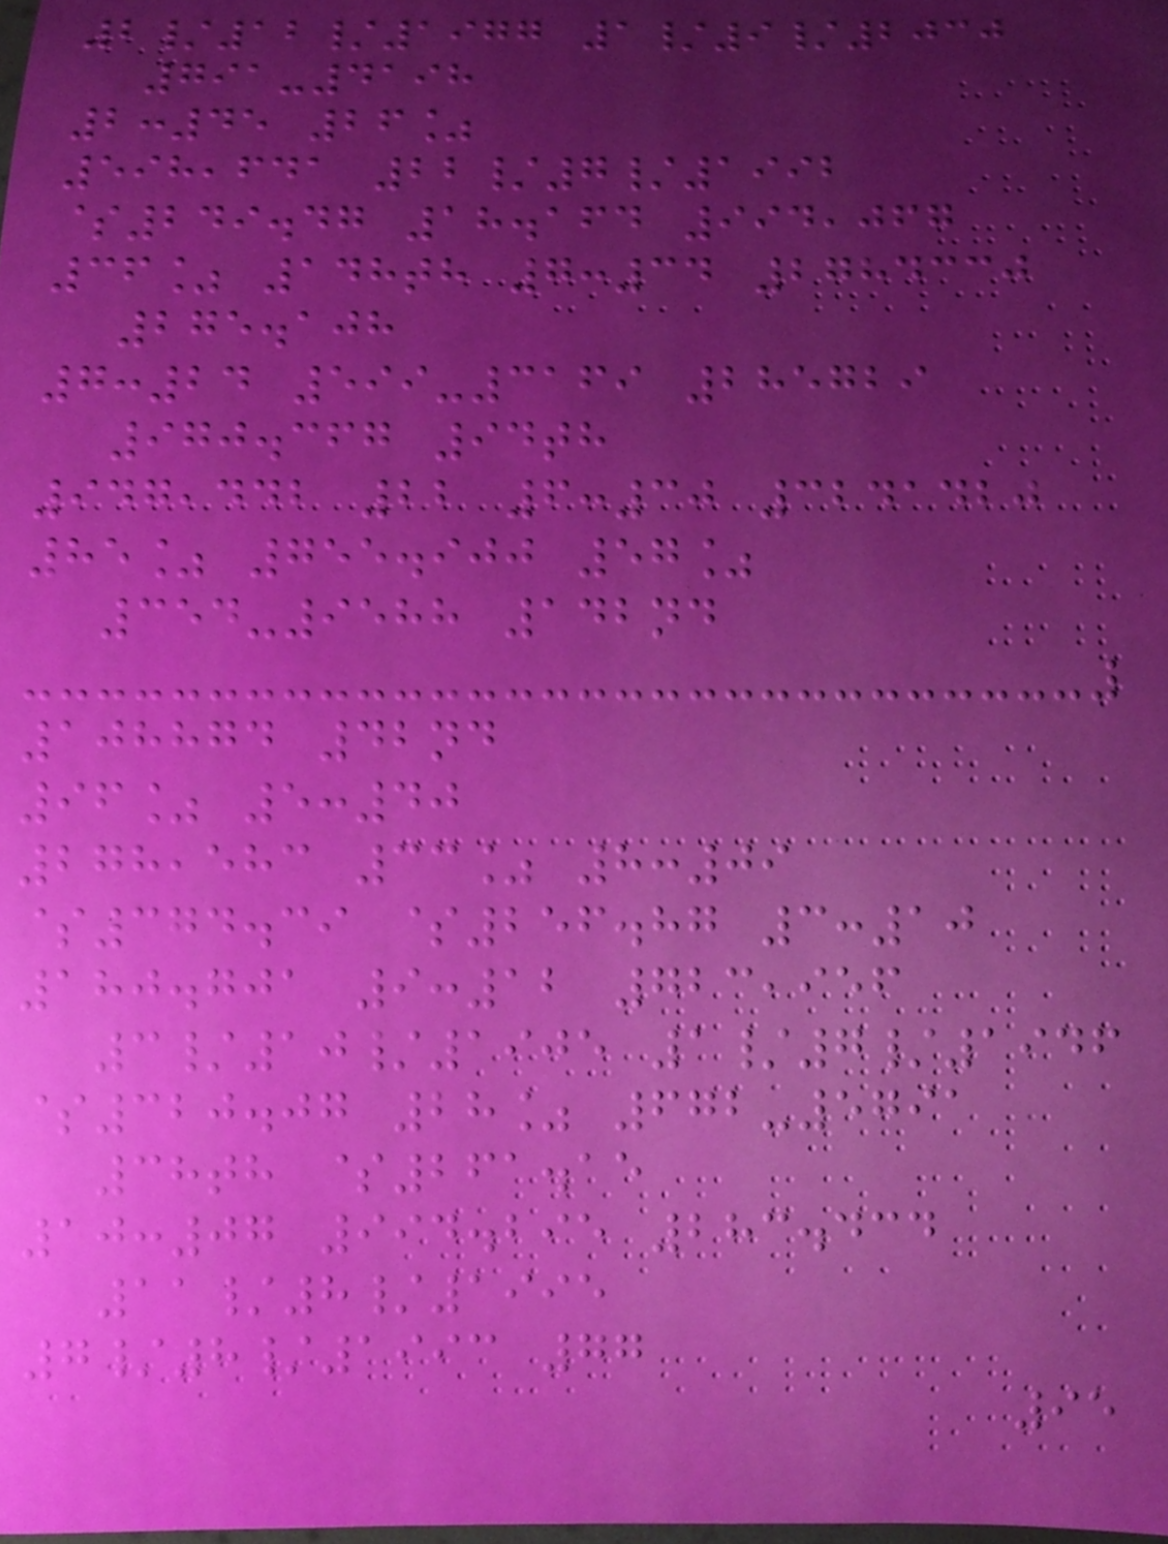2/12/1977 1/9/2030
791-4198
2:45 26%
598,641 22/7/1992
$249.47 18.164 994,067
36% 148th 7:34 2784330
275.108
7:24 599-3169 285729
970.367 94th
947,442 22 6:30 3241420
85% 755.900 57%
354-9588 142nd
108874 42nd
96% 5:40
278,583 33% 8:09
$374.39 $256.87 3:10
180.701 9:12 723,956
3/10/1905 1/7/1946
$320.07 28% 672-5791
38th $261.15
10:07 994.295 283.434
11/8/1995
7/8/1993 77
95
